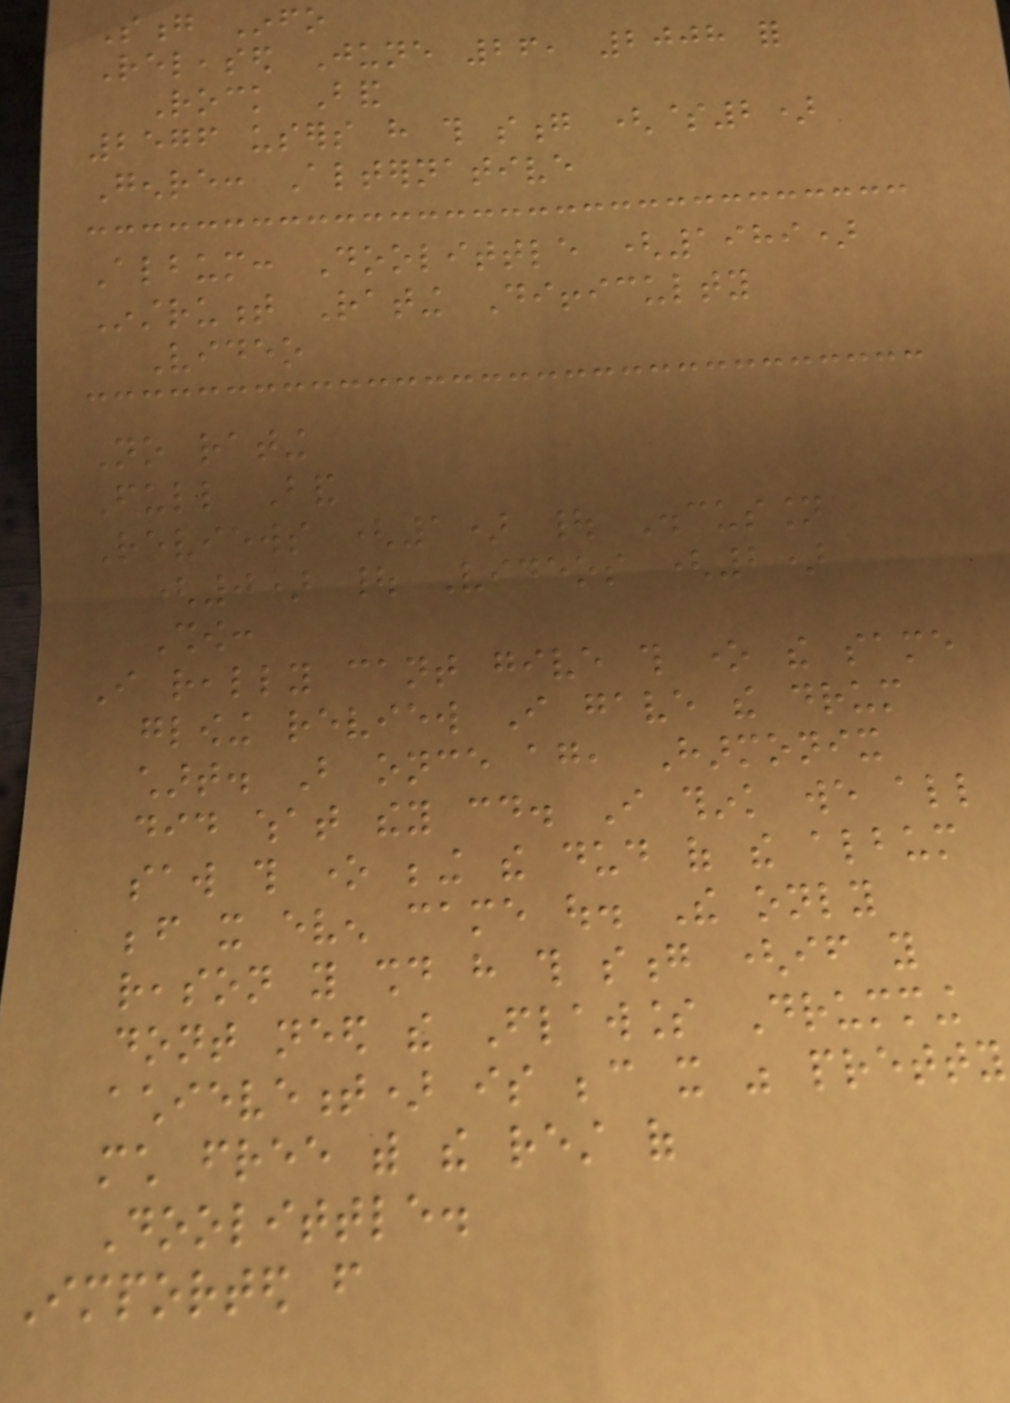Song Info
Released June 26, 2008 for
Rock Band
2576 users have this song ($2)
Genre: Alternative
Album: Doolittle (1989)
Instrument Rating Difficulty
Video
No rating
Full Band
Reviews (1) | Discussion
(0) | Videos (2)
Show:
I really cant give this one the same
glowing review I gave the drum
chart. But once again, Harmonix
did what they could. I think we all
saw this one being the dud of the album
before it even came out. The only
reason you should have this song (if you
dont need the Flawless Drumming
achievement) is because it was pretty
much free with the rest of
Doolittle.
Imported from
